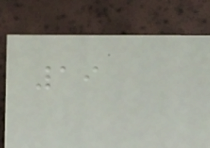19
